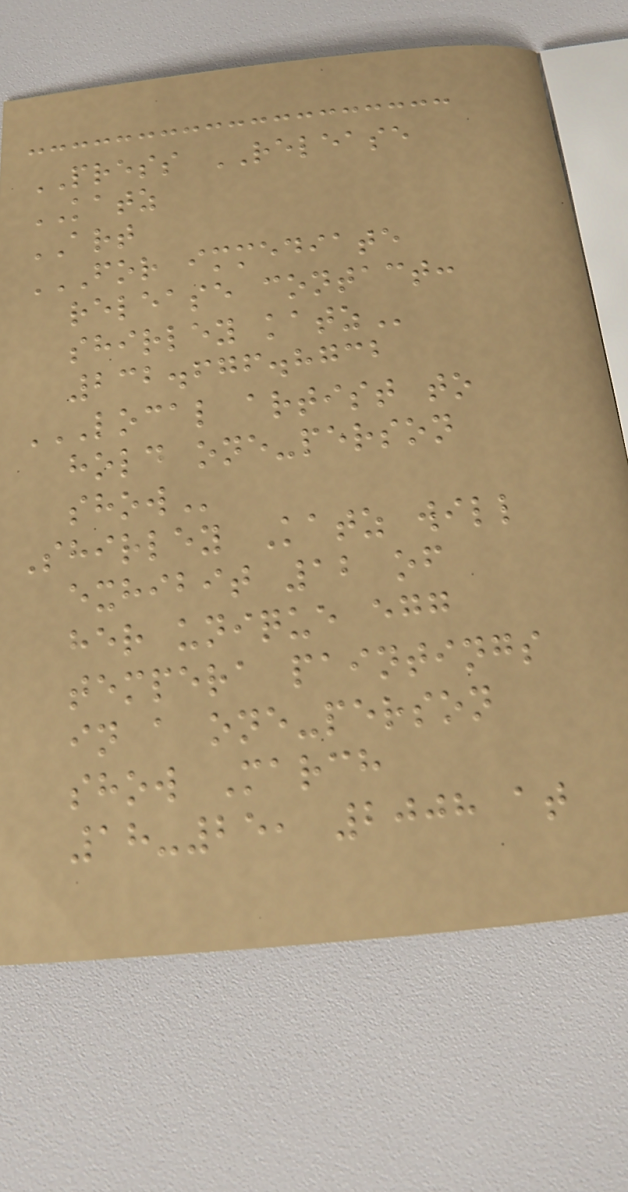PRESS RELEASE
KATZ
ART
FOR IMMEDIATE
RELEASE CONTACT:
SHIRLEY KATZ
232.676.8732
LOCAL ARTIST TO
HOLD ONE-PERSON
SHOW
Shirley Katz will
exhibit 12 of
her unique egg
tempera paintings
in a one-person
show March
18-25, 2008 at
